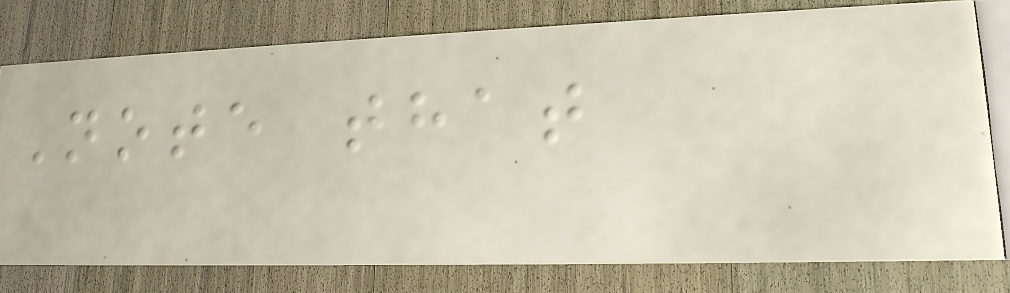Note that
